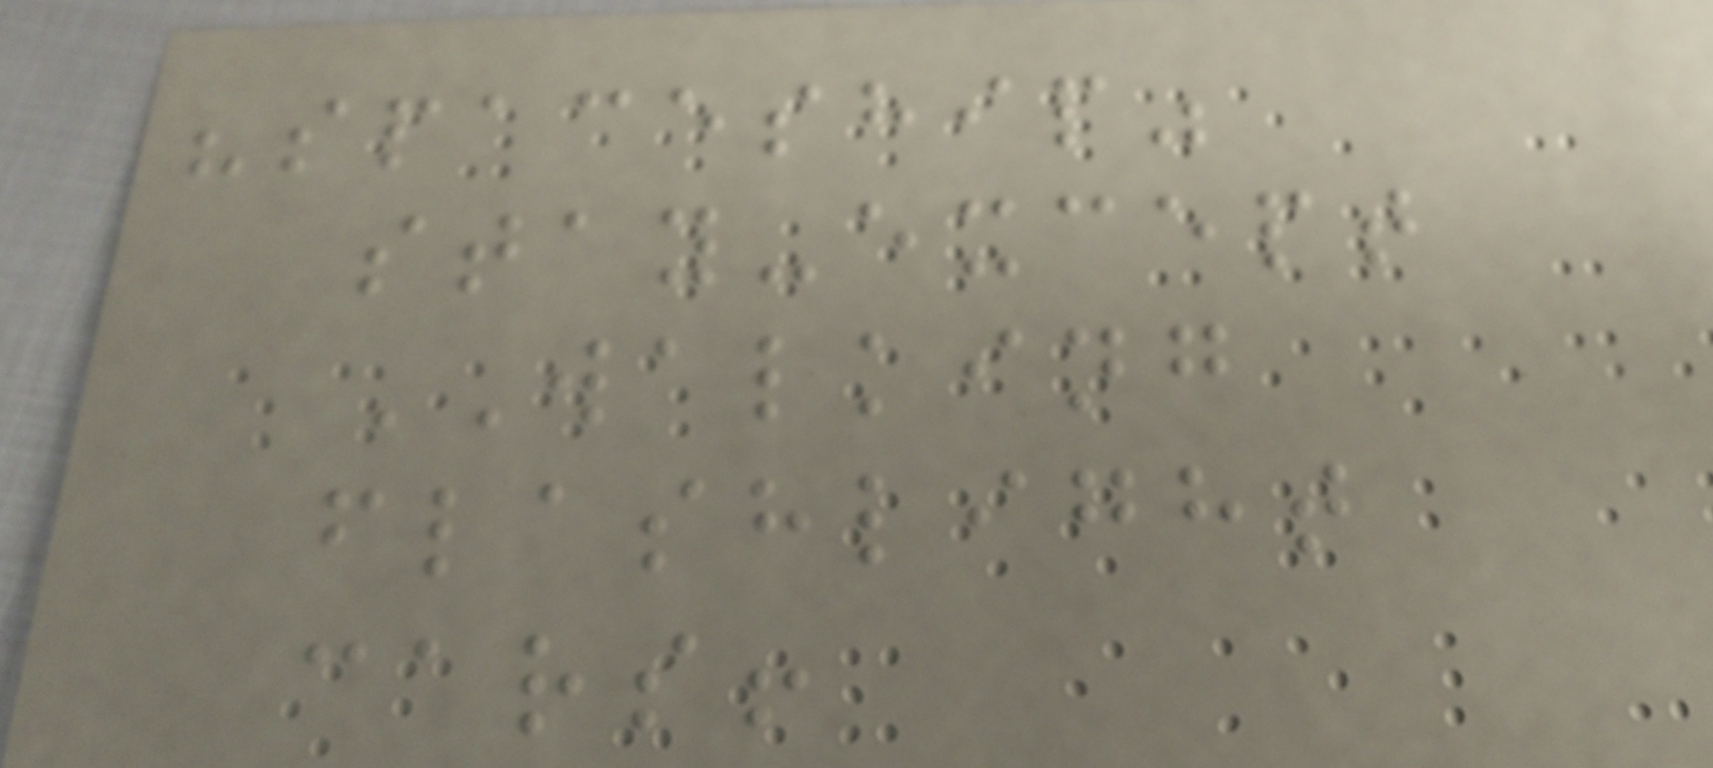"spaceship"
stay-except
WALKING
flashlight
cars!
